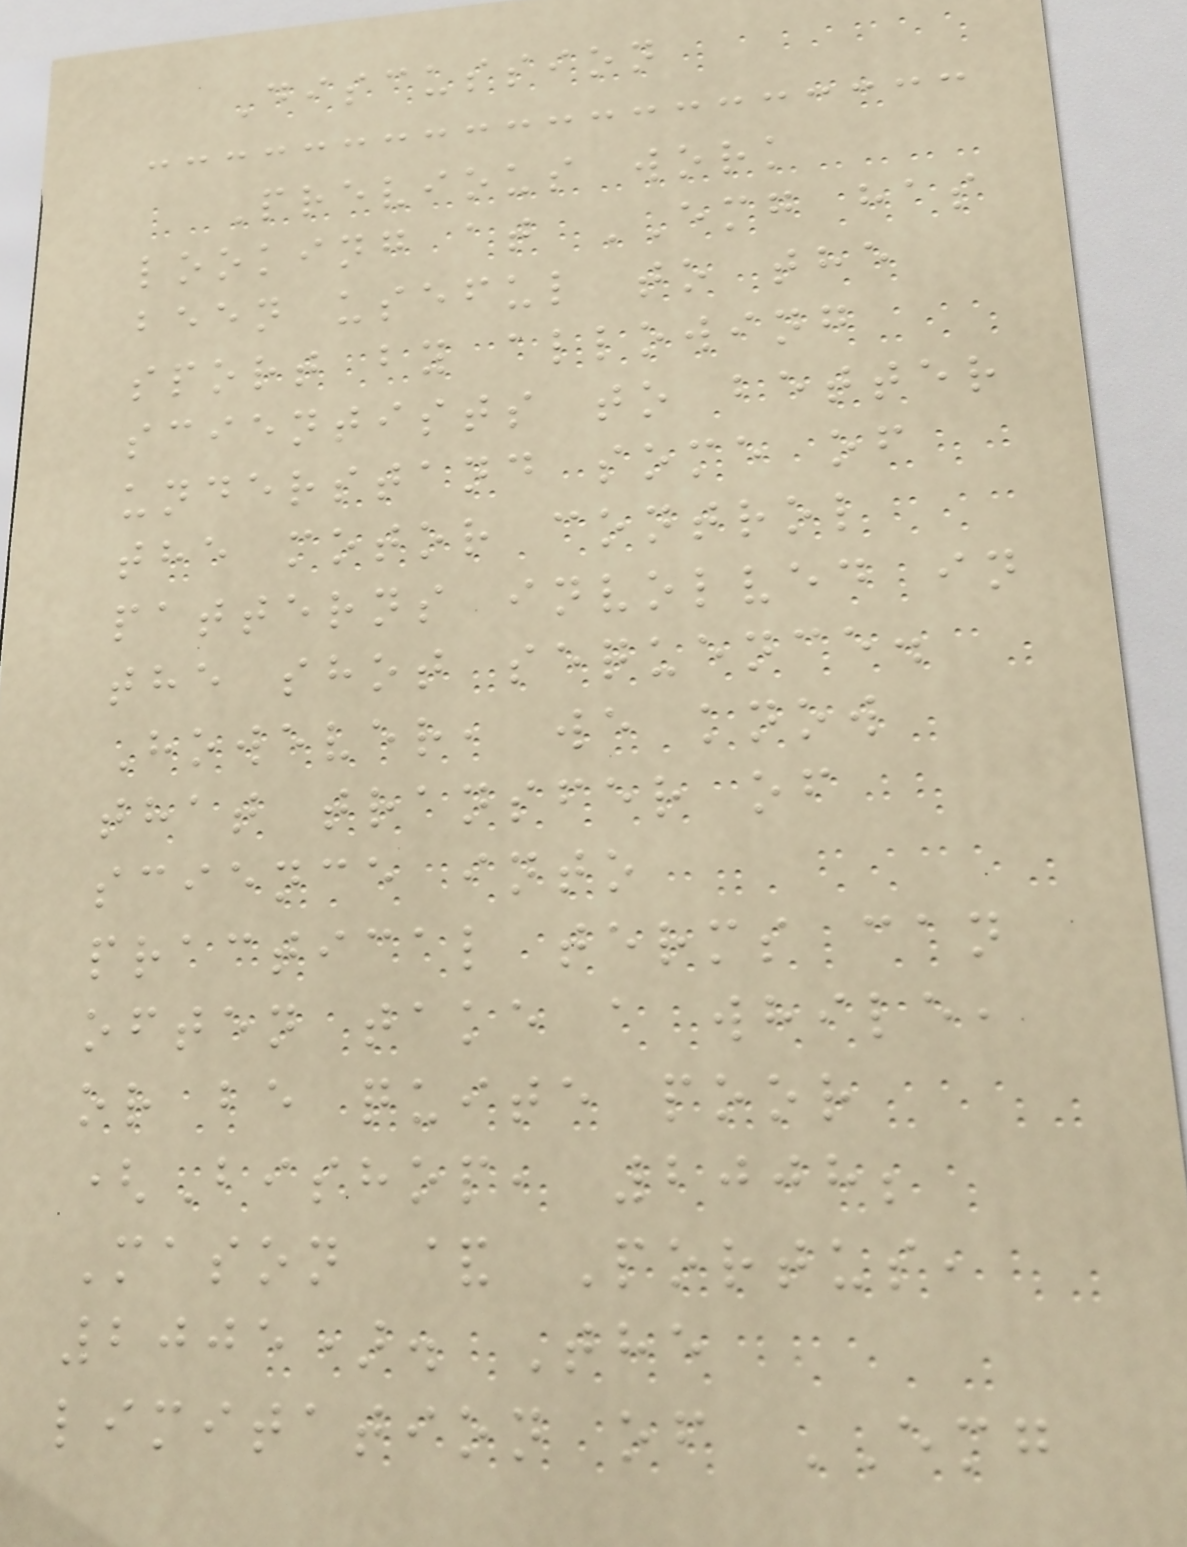Discussion
Previous work
looking at EMG has
been useful to the
sport by allowing
scientists to better
understand some of
the motor control
patterns involved in
the shot sequence.
However, we know
that transfer of
science into
practical terms can
often take a while,
or be quite poor
(Bishop, 2008;
Mason & Portus,
2005). The
limitation of EMG
